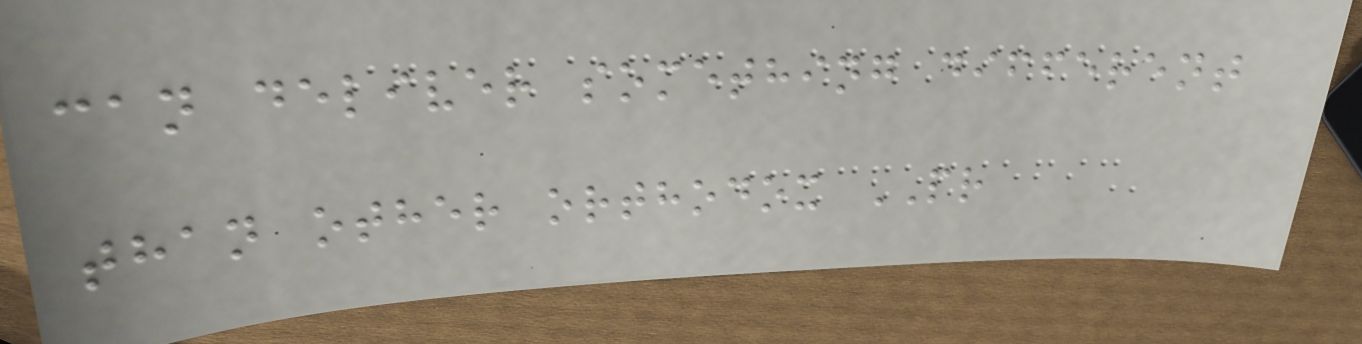can deliver something different
than other orthodox PR
